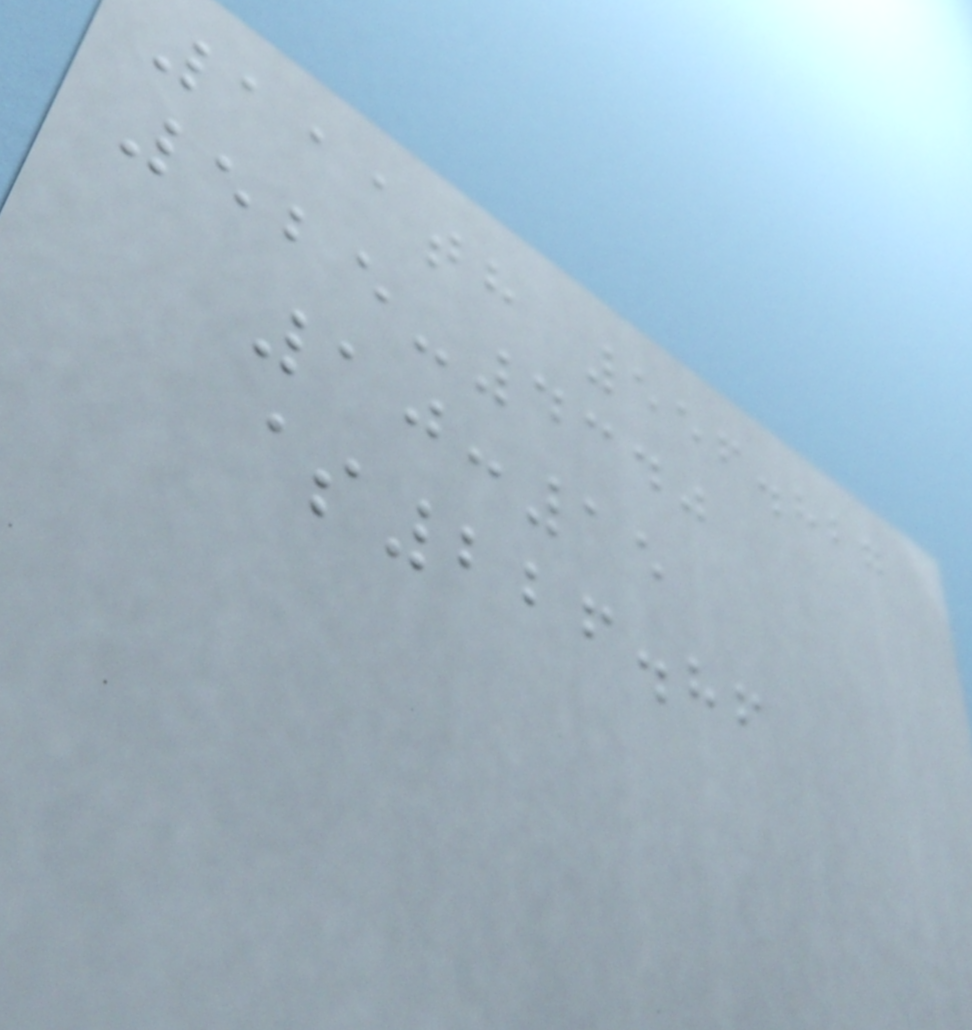111th 556.827
525-4340
10:15
$226.86
